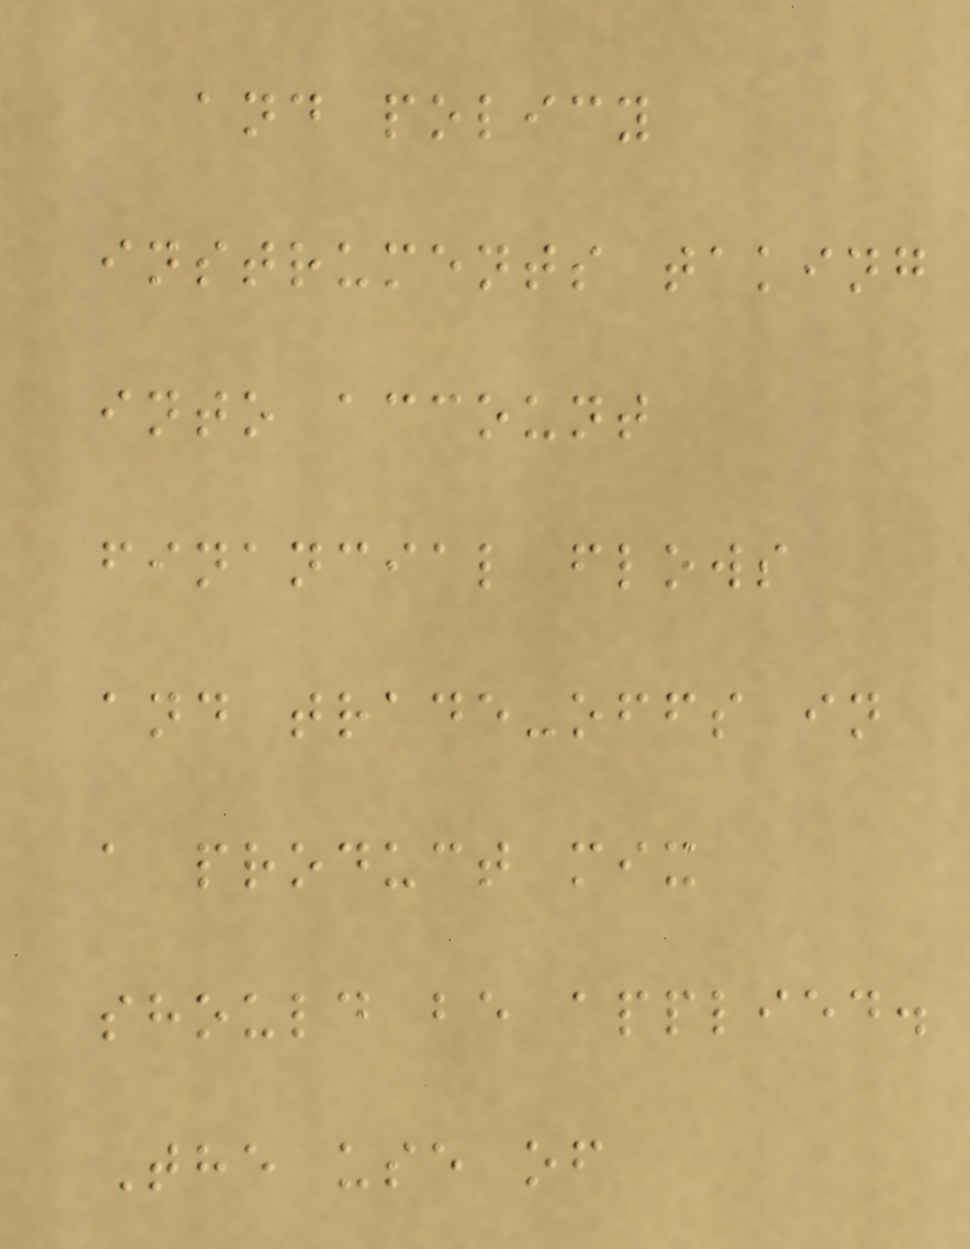and policy
instruments taking
into account
financial flows
and trade-offs in
a product mix
should be applied.
The use of
